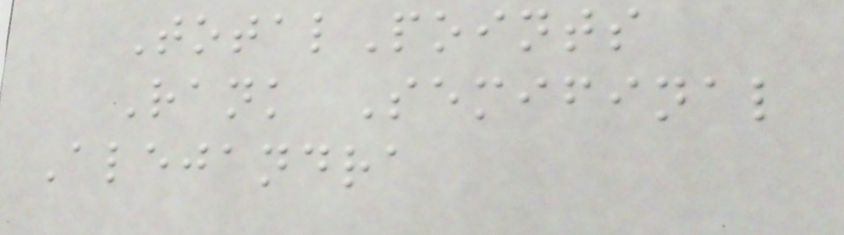TotalPoints
Rank Semifinal
Alejandra
